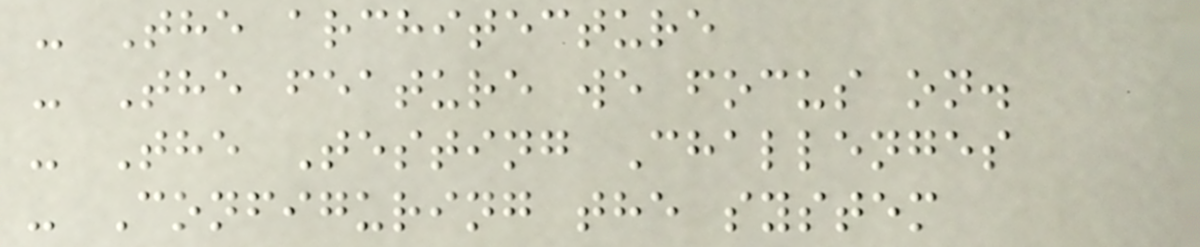- The architecture
- The feature we focus on.
- The Testing Challenges
- Configuring the system
